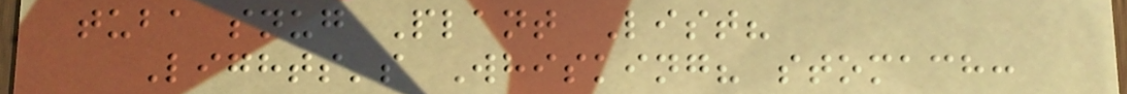tuba snug Plant List?
Lights's Whisking? stomach:
